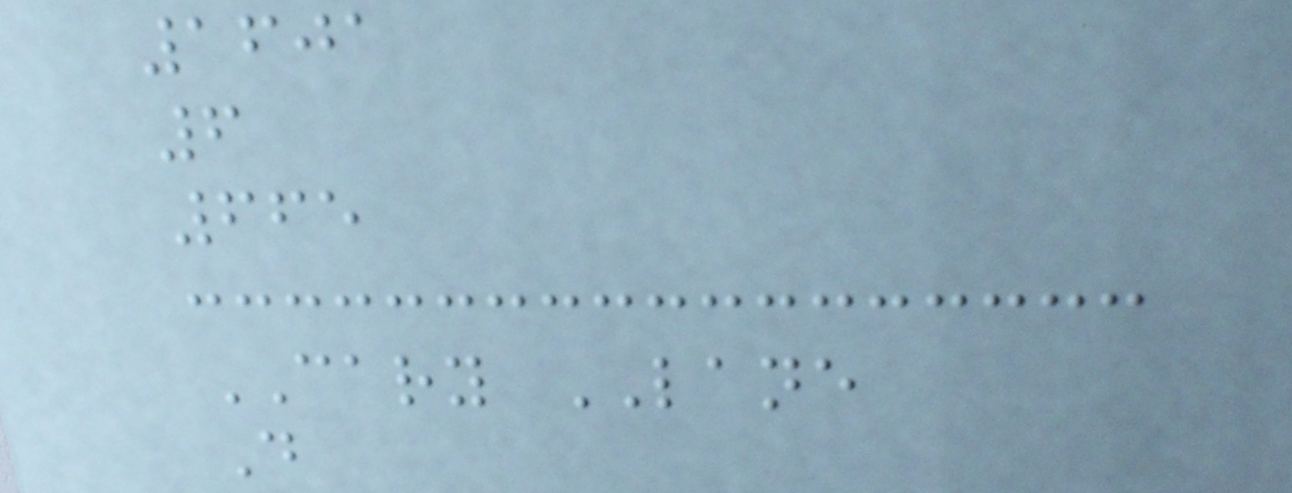1601
6
665
CARY LANE
D
